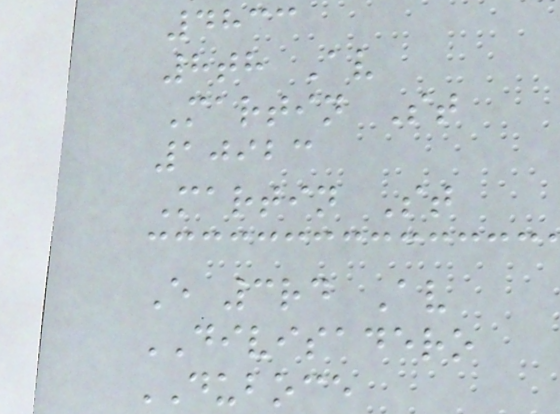4833
8th Av
Martin St
10923
Martin St
E 3rd Av
DIVISADERO
DUBOCE
